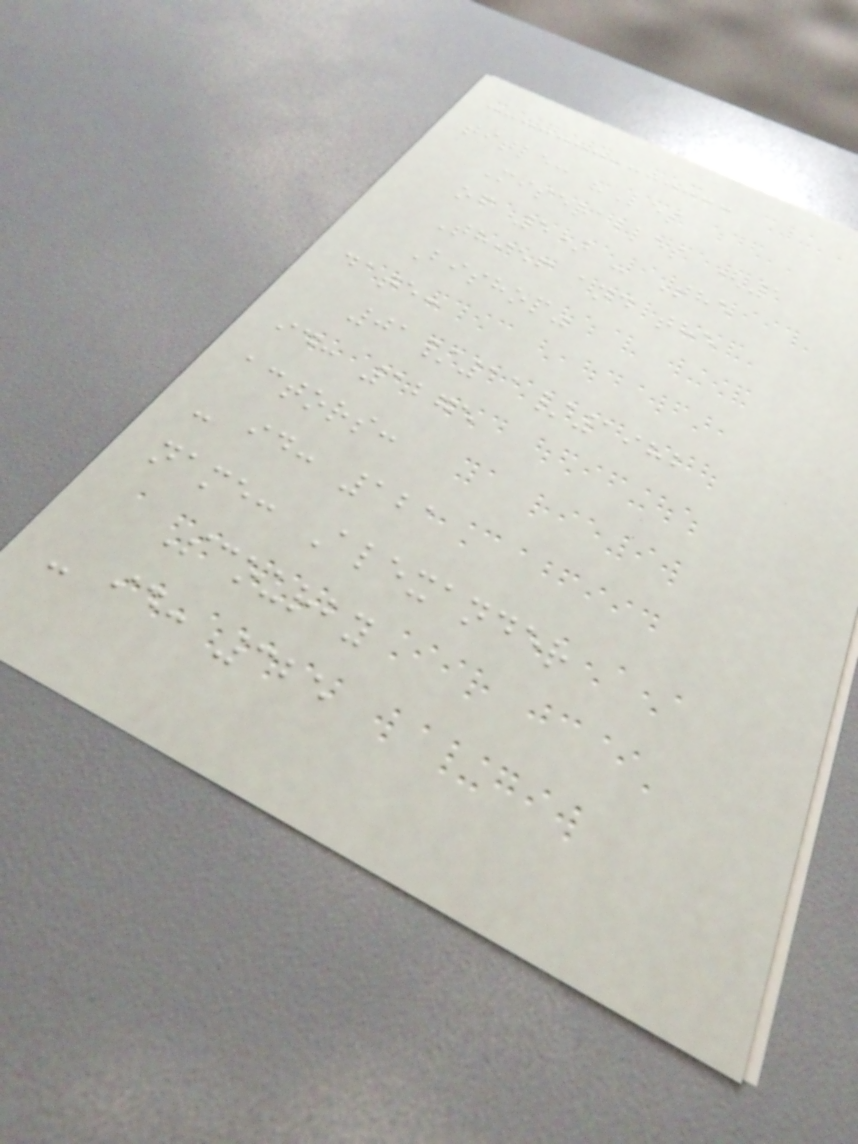title: "Les
Miserables (1
of 5) - The
Thief and the
Bishop"
date:
01/11/1982
id: 1275
actors:
- id: 121
name: Alexander
Scourby
- id: 325
